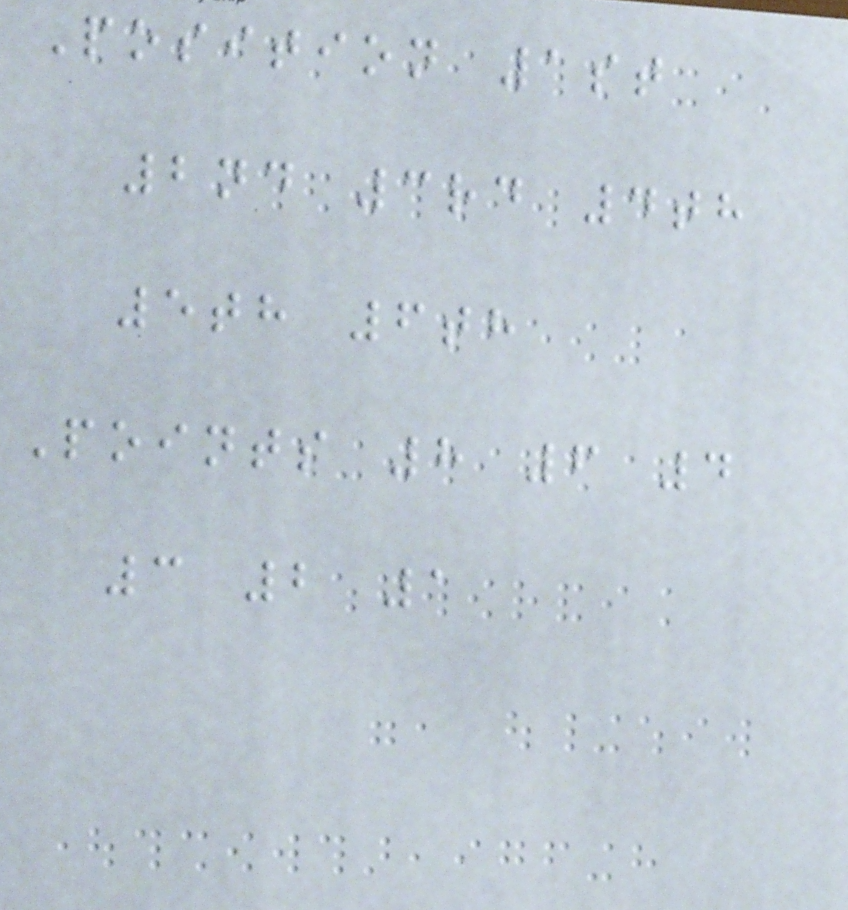Position 1st
2nd 3rd 4th
5th 6th
Points 8 6 4
3 2 1
